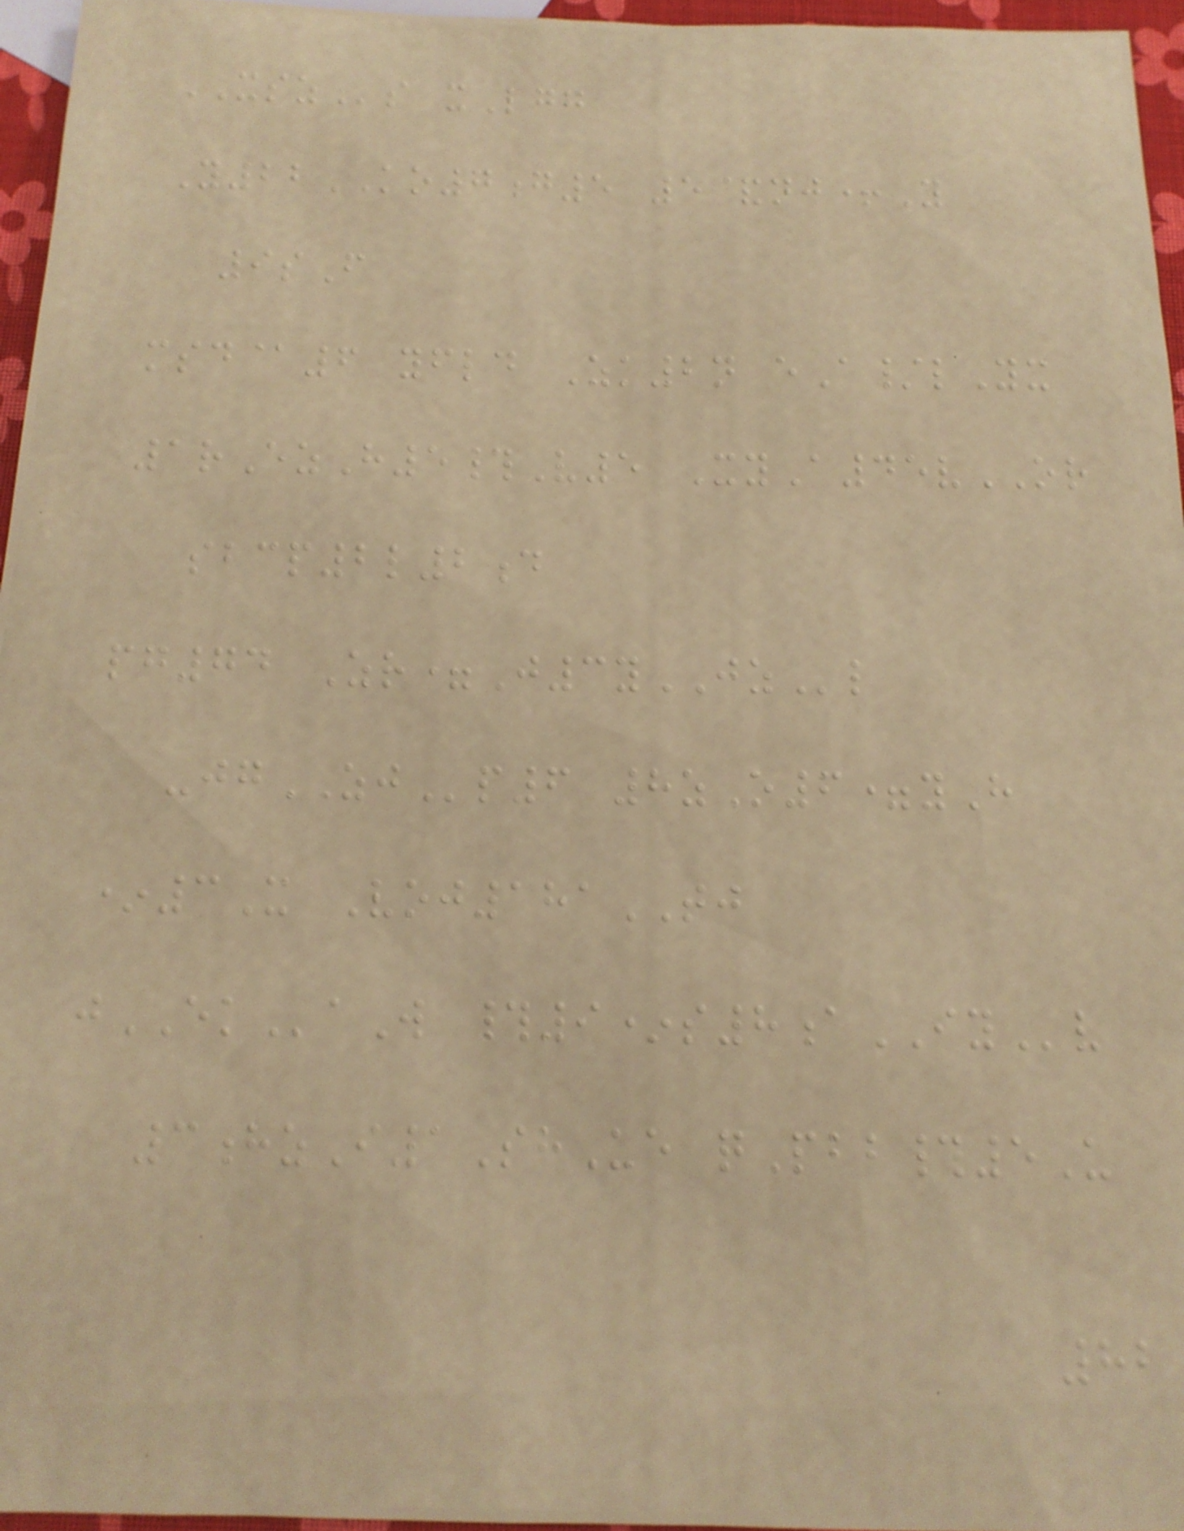XSZs xLgg
Y22KO7g5 5&nj+Y
9sF
msd@6 yfld Zk2n eA/lYx
1rEzH5#V5 XyA45vOR
sbcp2l2d
pg74 Zr=J3yJZl
-jgZJp6 8zO6=yH
*3X Voj181TJ
jEKaW #9*s8aIYv
3hzI1ShUe qPbb#5U
82
